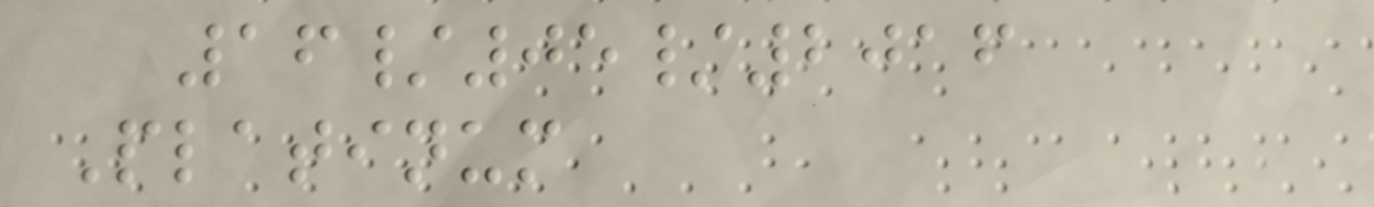16/05/2016
Platinum
